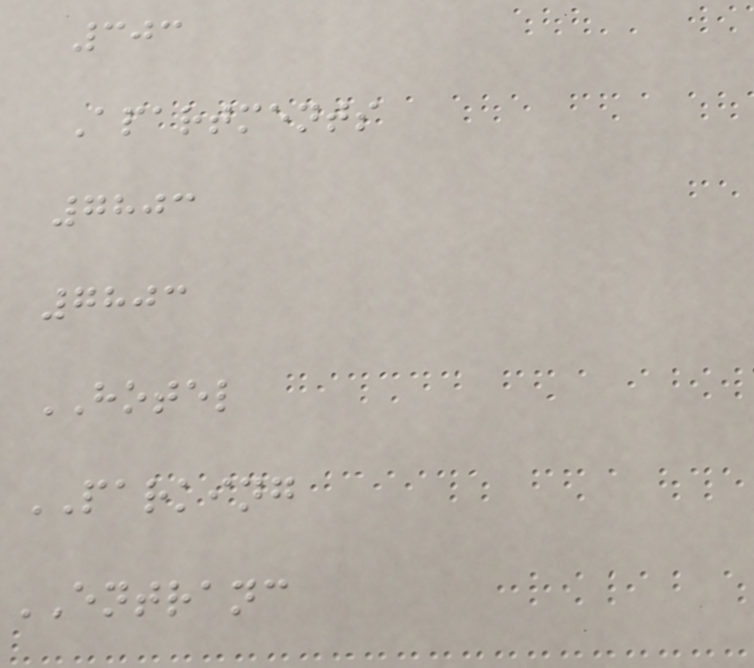303
Apartments
7803
7803
HOTEL
PARKING
ENTRANC
